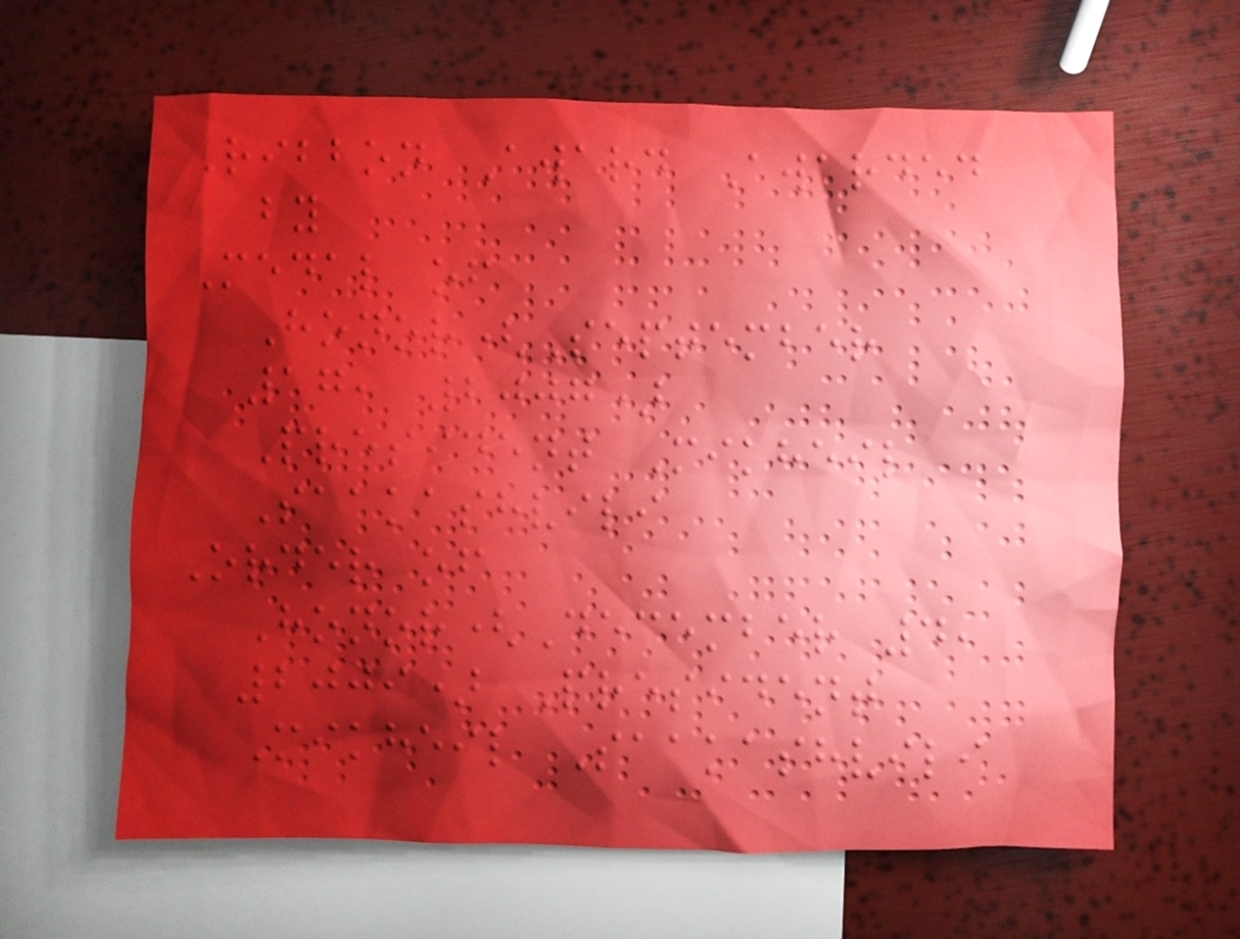Ribbon Award Awarded
by
Medal of
Honor(September
17, 2007)
President Mikheil
Saakashvili
Order of
Honor(December 4,
2009) President
Mikheil Saakashvili
